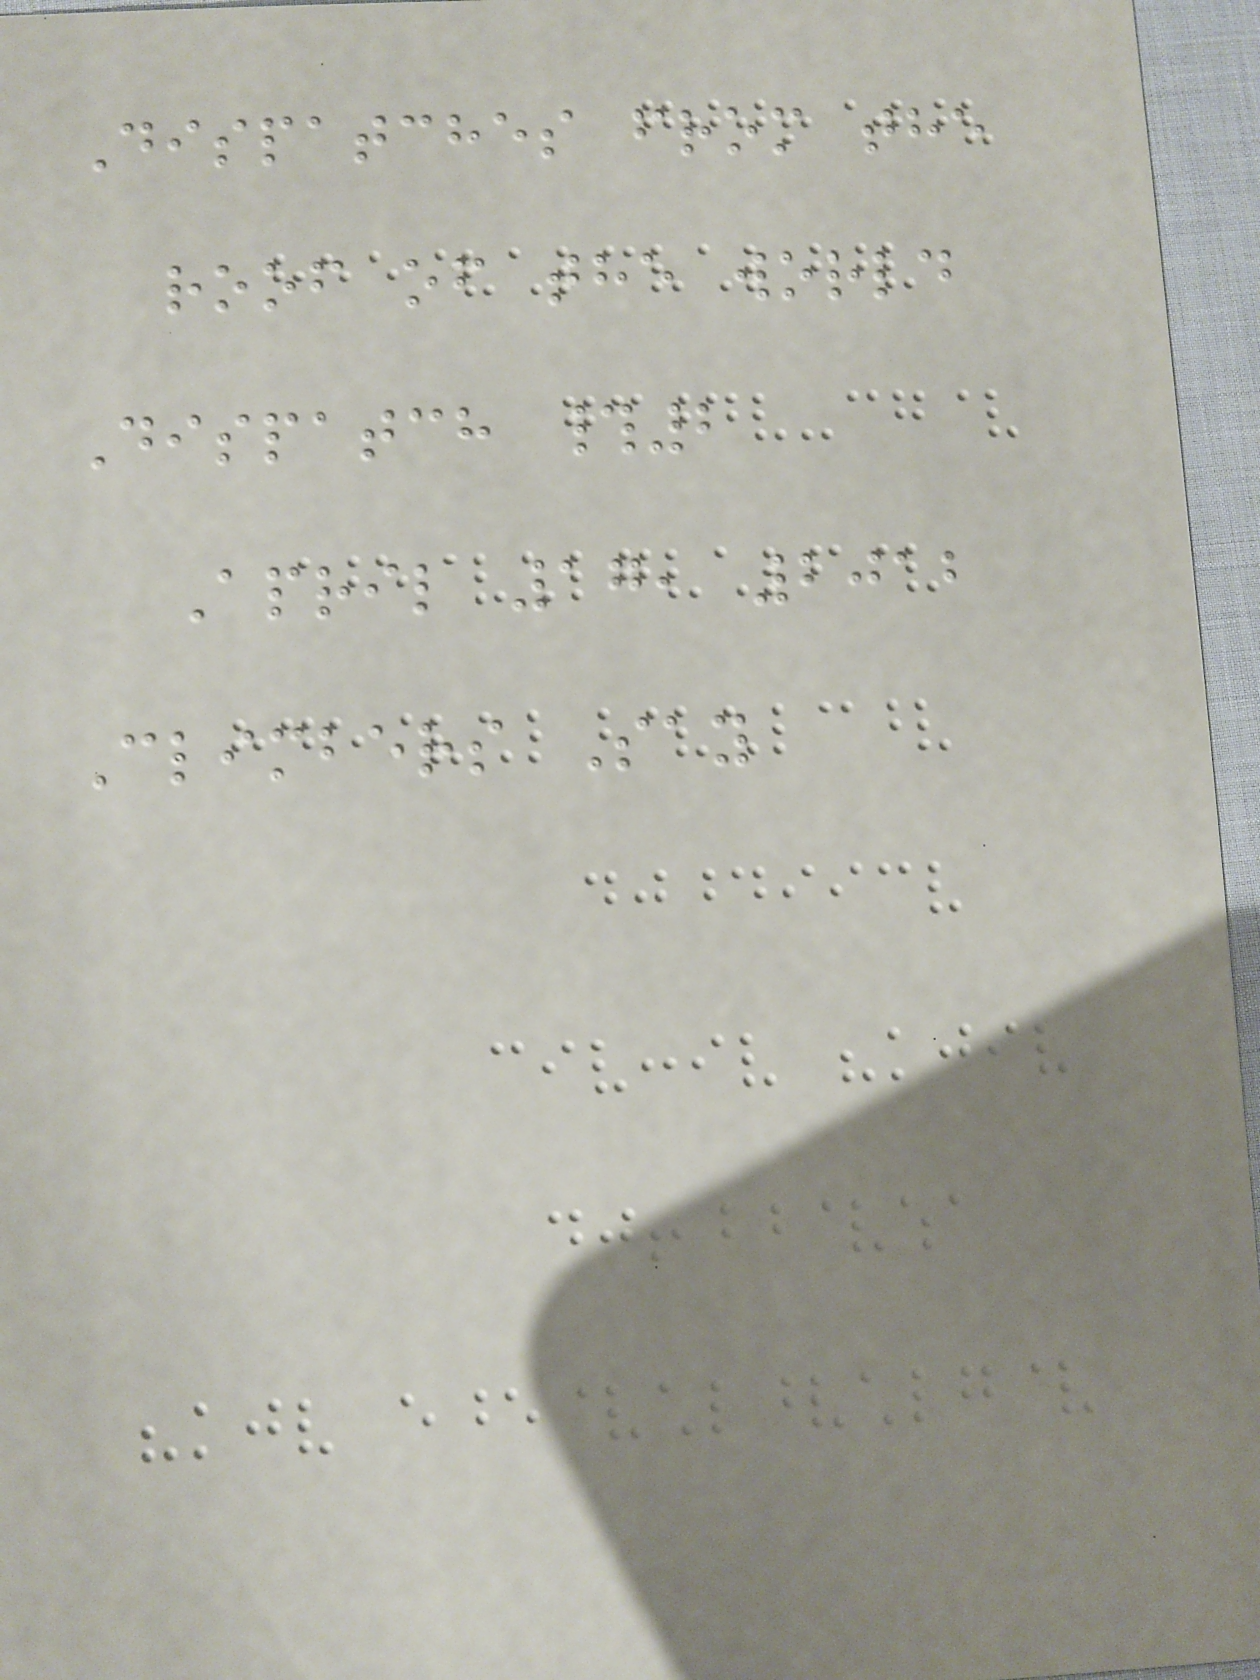Dispatches from the
roof of the world
Dispatch #2
April 17, 2012
Climbers Say
